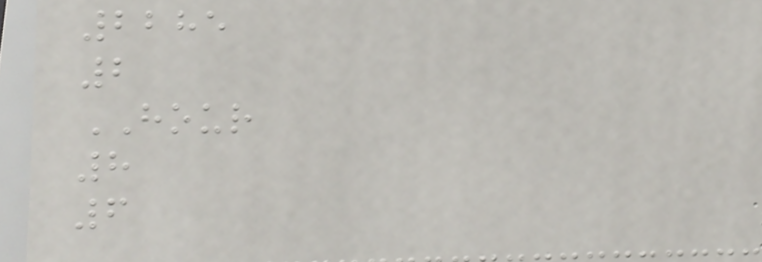2285
2
HOUR
8
6
